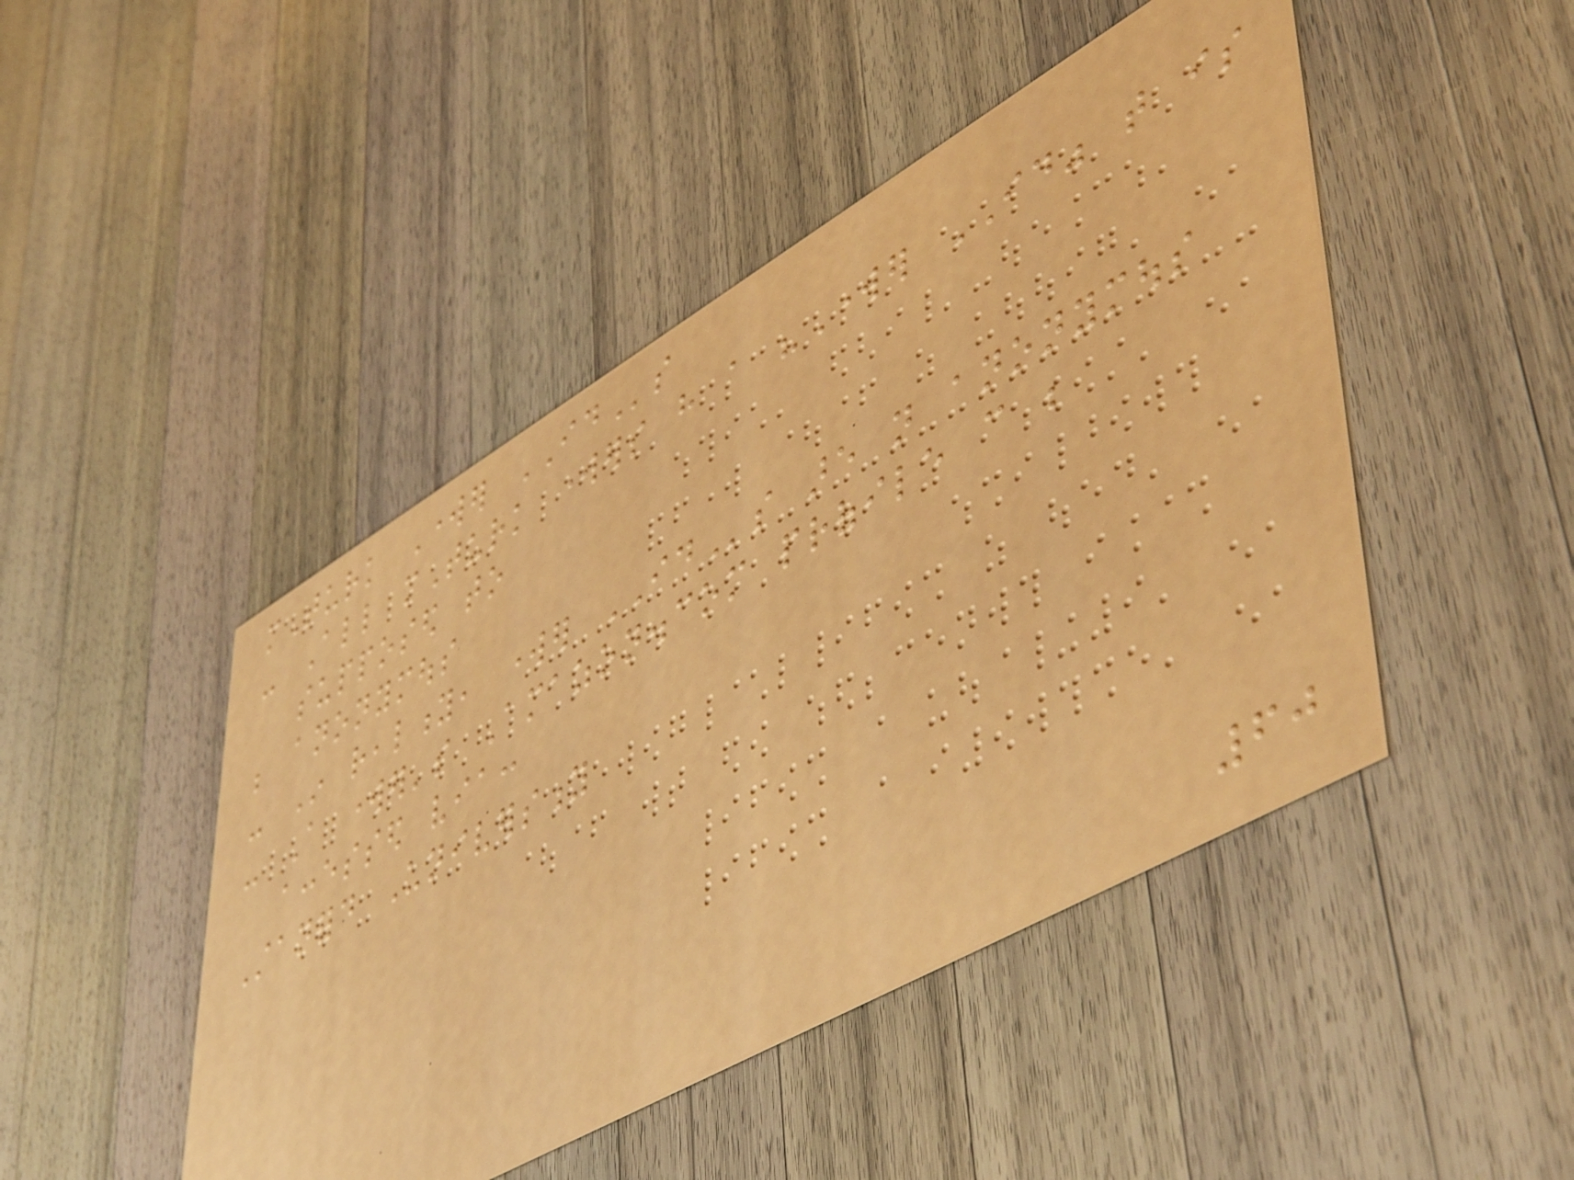mTurk Worker IDs
- All mTurk workers have a "Worker ID" that is
supposed to
be anonymous
- In reality, worker IDs are not anonymous
- A worker's Amazon.com profile can be
accessed via:
Stanford University
60
